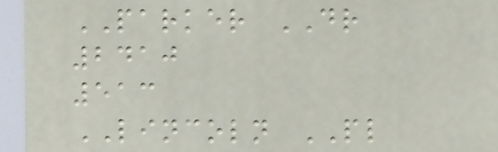PARKER DR
2410
513
LINCOLN PL
